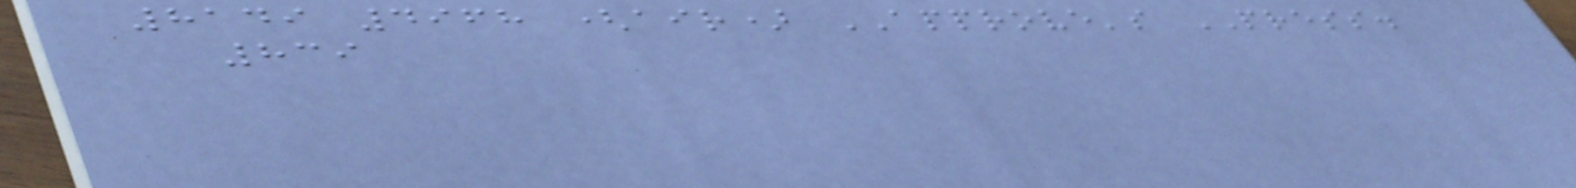8149 4968 (air) APPROVE's PRESS.
839
